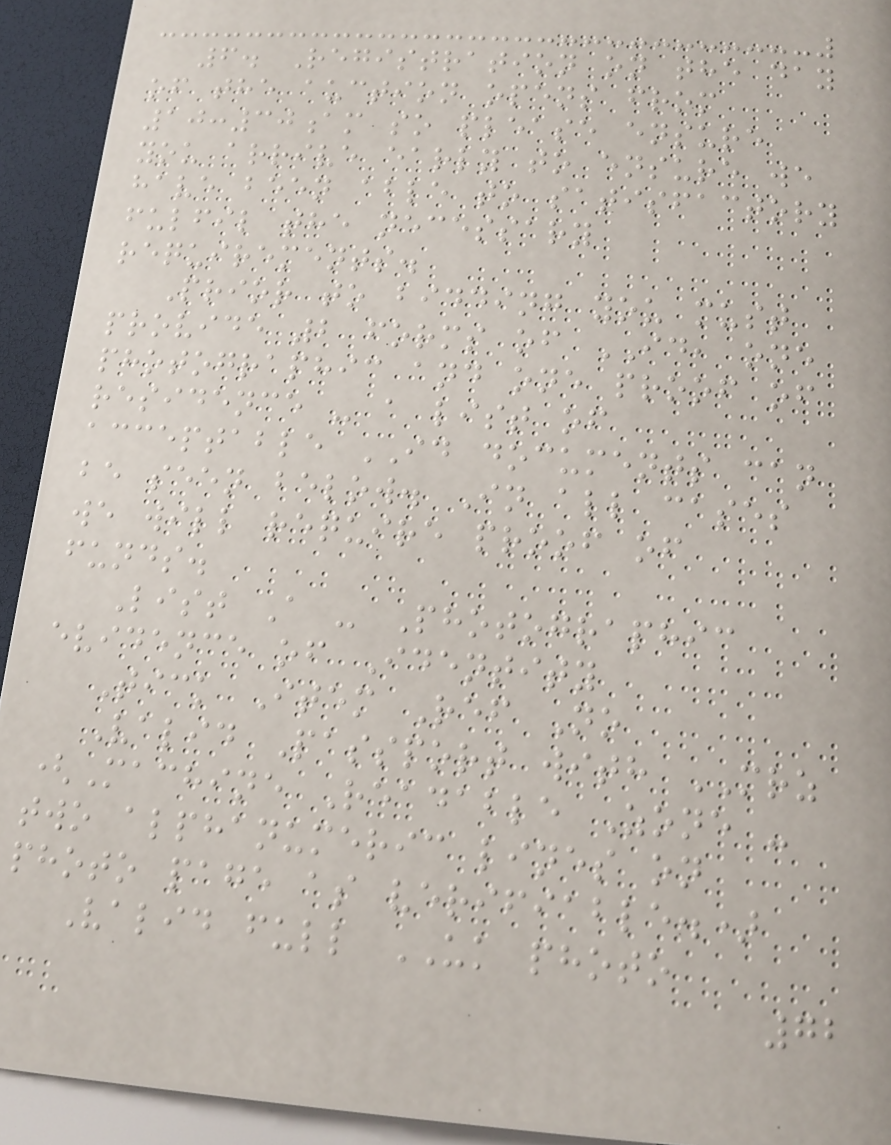6. Registration on the day
of the auction opens from
10:30am so please ensure
you arrive early to ensure we
have been able to satisfactory
fulfil the necessary
requirements.
Prior to bidding you must
provide 2 forms of ID, one
photographic and one proof of
residence - a list of
acceptable ID documents can
be seen below. In all cases
we will require proof of
funds.
List A - Photographic
evidence of Identity
Tick Item Ref No
Valid Passport with MRZ
(Machine Readable Zone -
two alphanumeric lines on
photo page as verifiable.)
Valid full UK photo
72
